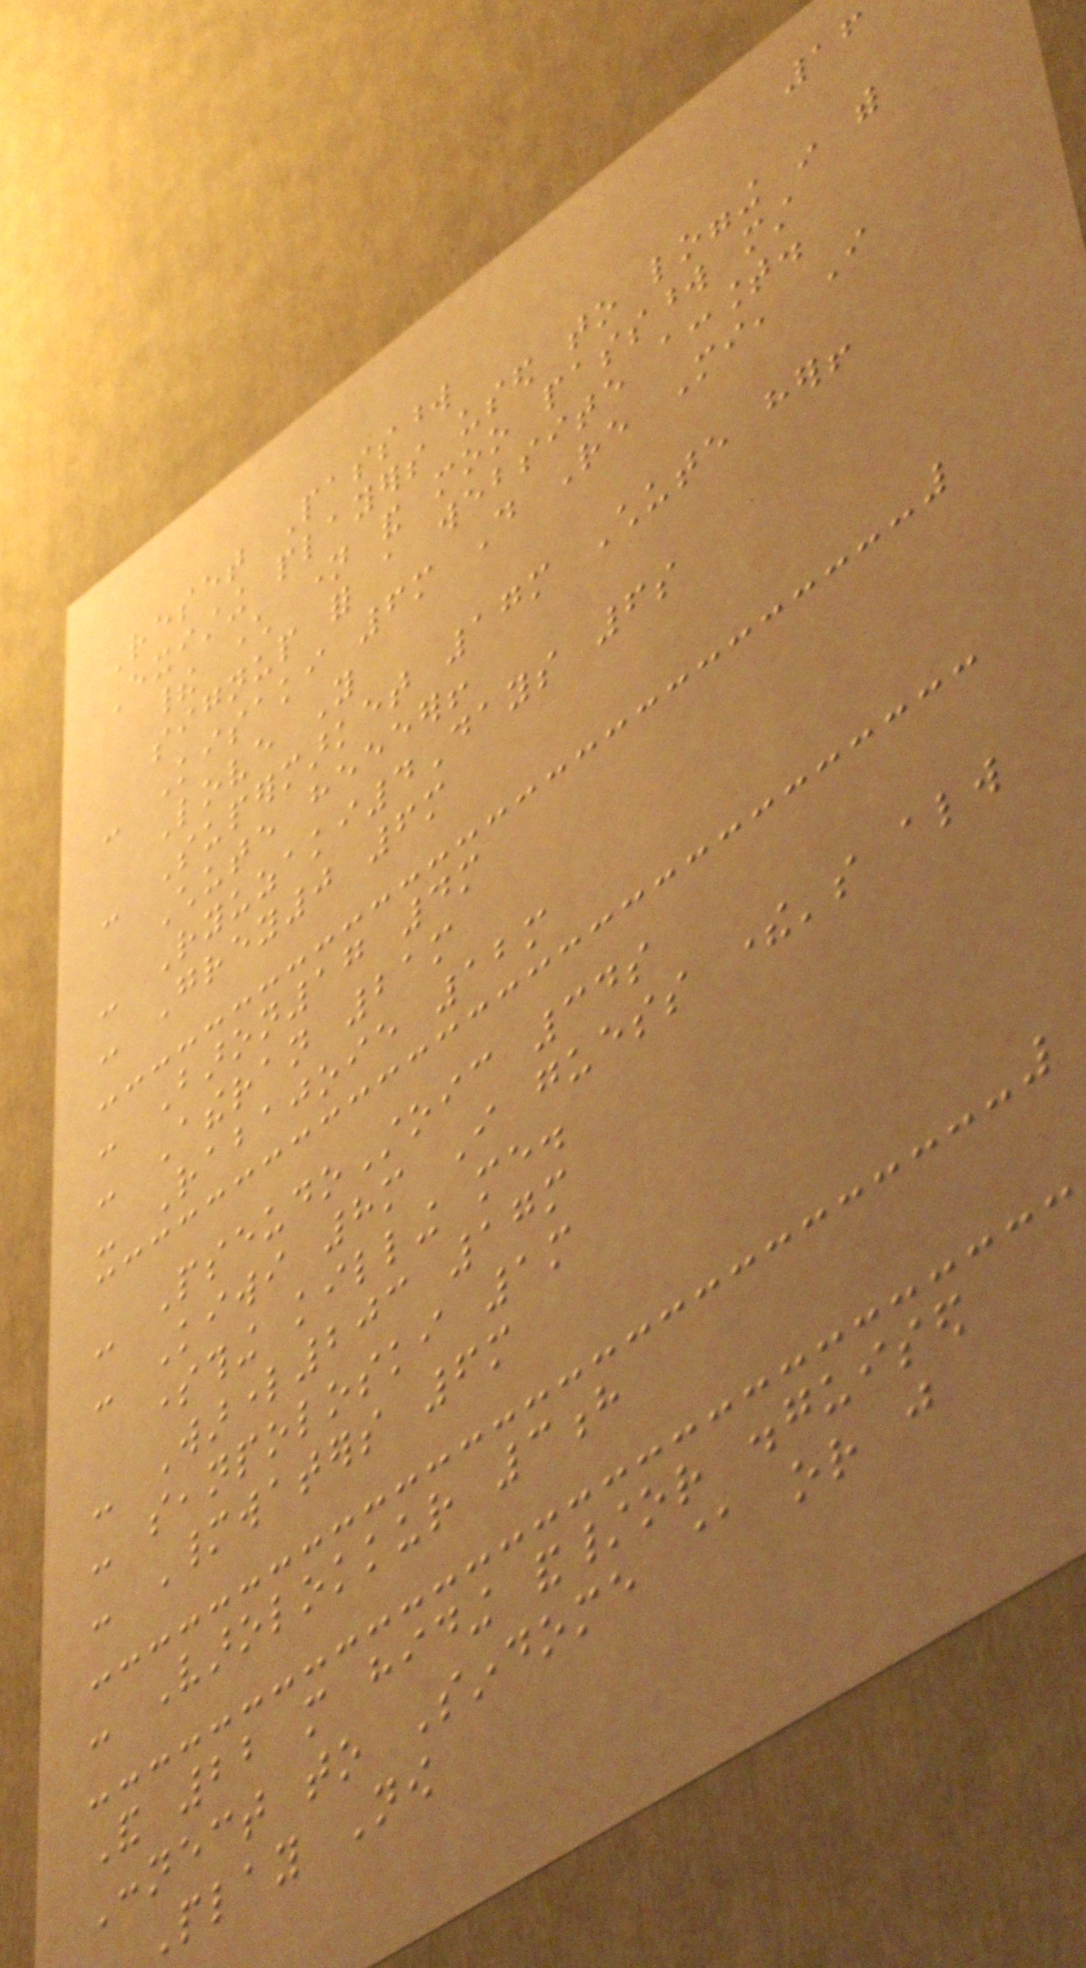16
Reset Password
Existing players used to logging in with
their character name and moo password must
signup for a website account.
- Kisaki 6m Do Re Mi, I
Love You
- Supermarket 17m Chute her!
Chute heeeer!
- Ryuzaki4Days 6s
- Grey0 6m
- Baron17 4m
- Atheran 21m
- Rabajoie 12m
- PseudoStoic 34s
- Kiwi 8m I guess there's always
something killing me.
- Warlord203 17m
- seanpoloski 1m
- Manywaters 6m
- Varolokkur 3h
And 22 more hiding and/or disguised
Connect to Sindome @ or just
Play Now
